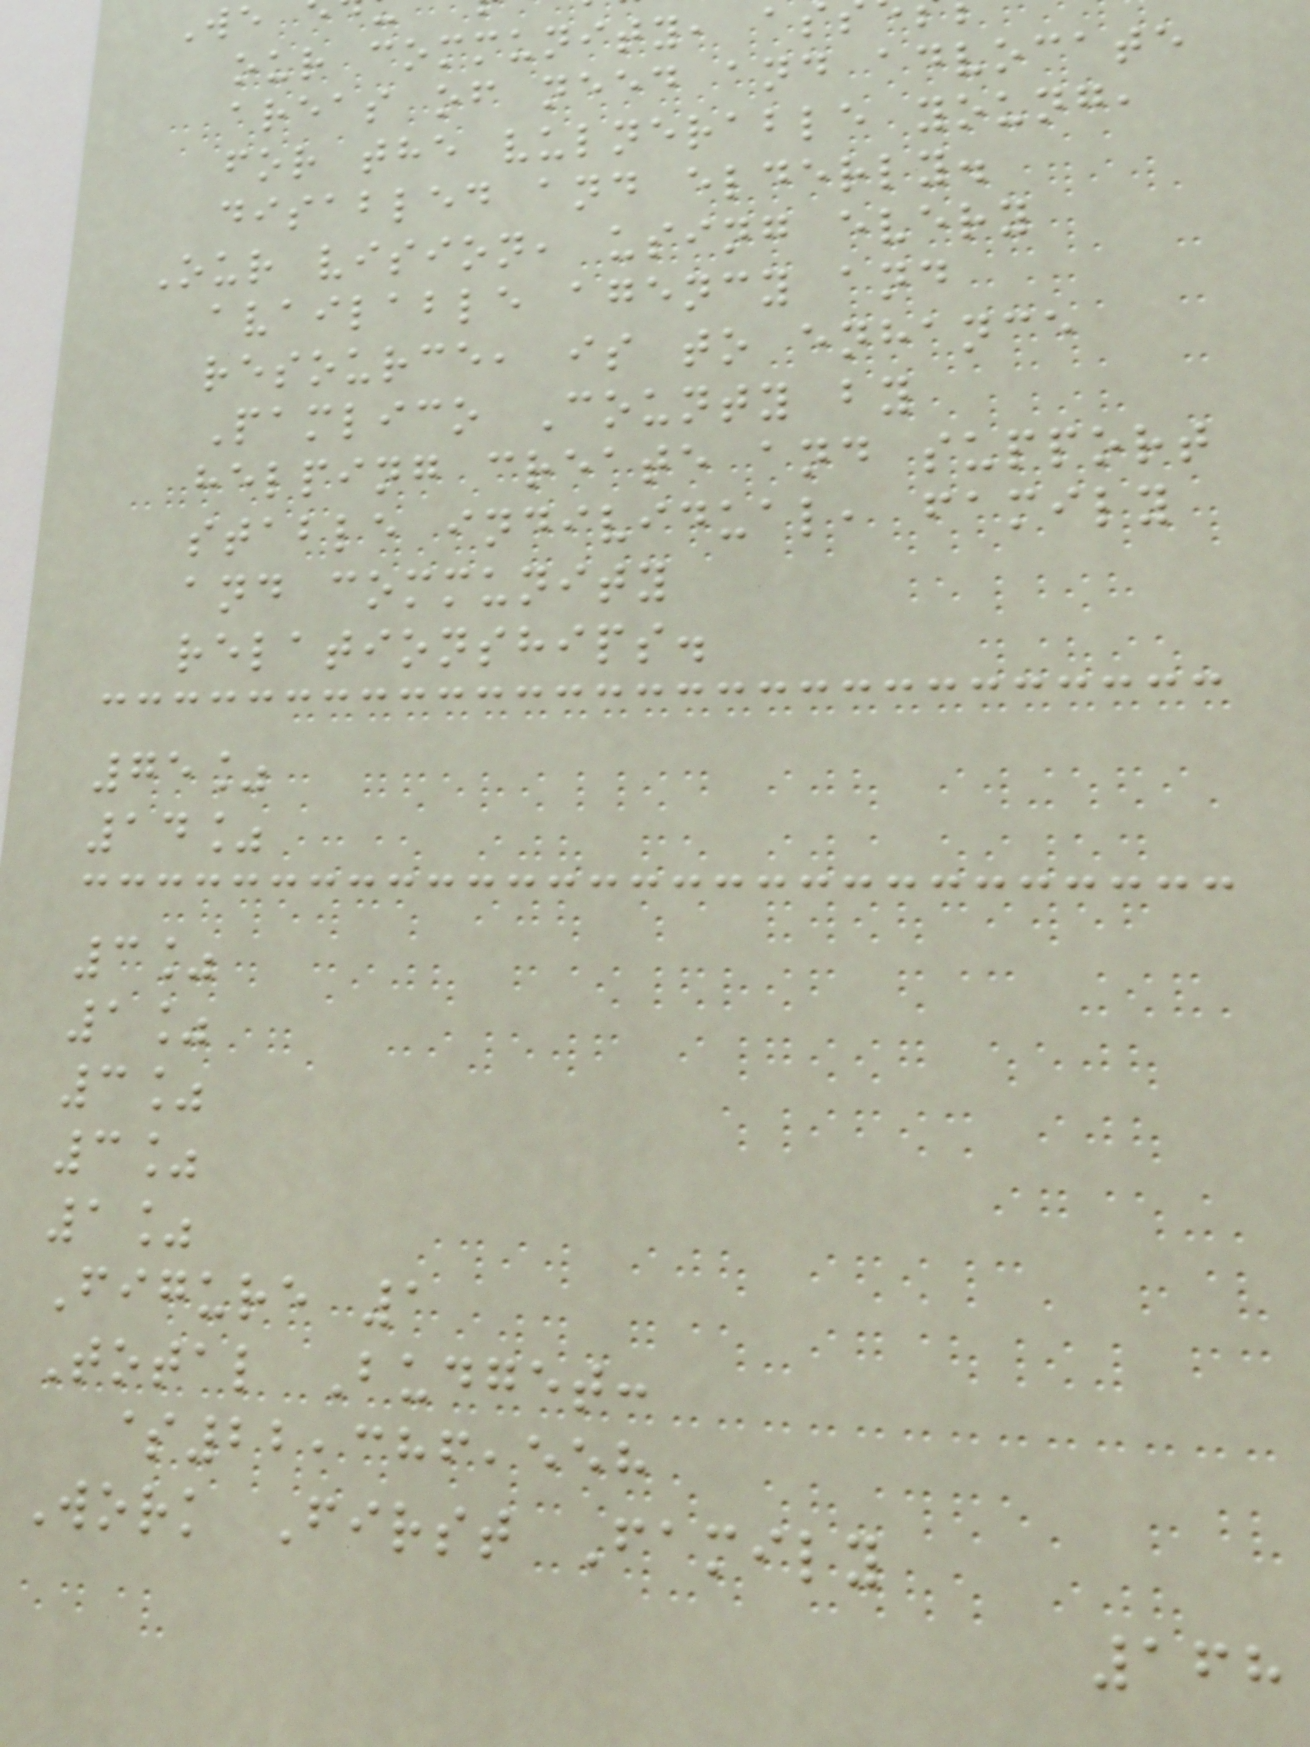our community, as
areas of need and advocate
for the vulnerable young,
disabled and elderly.
Our vision, using every
available agency and
resource, is to enhance
Pamlico County by
helping create and support
stable individual, family
and community
relationships.
75%
14%
3%
1%
3%
3%
1%
Figure 1
Total Budget:
$22,386,558
Work First Family
168
